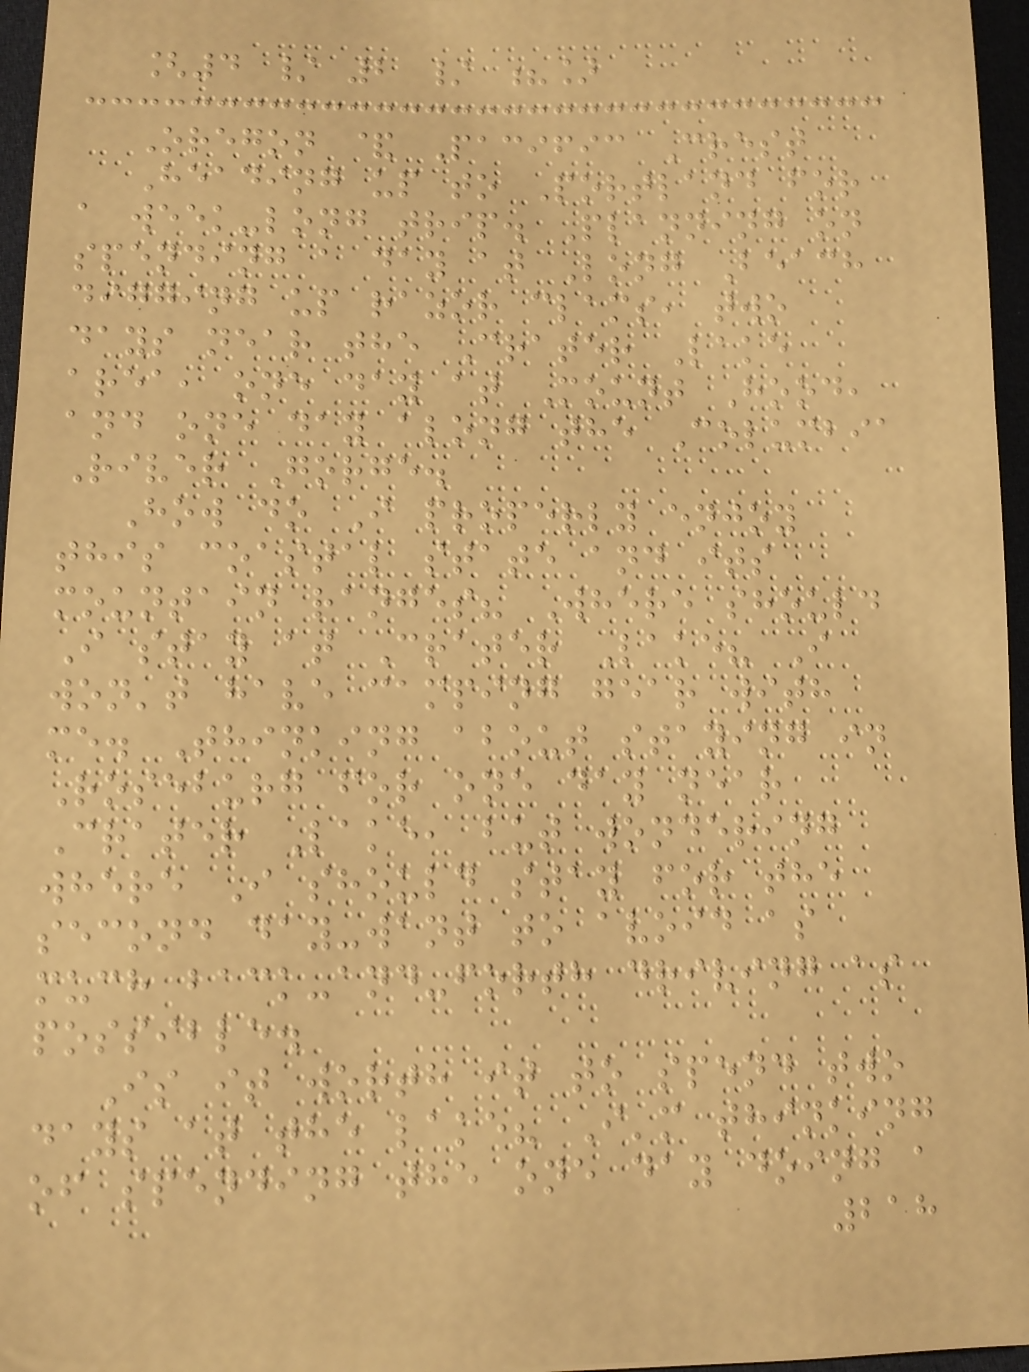[4 / 2 / ?]
Oregon & Pacific Crest
Heading up to Portland for
a week-long trip. Planning on
spending a day at Long Beach
digging up razor clams, two
days near the Crater Lake
area, one day at Mount Hood,
and one day along the Columbia
River Gorge.
How do I properly enjoy
this coastal state and its
mountain ranges? Where should
I stay at Crater Lake? I
won't have camping gear with
me. Thinking about staying in
Roseburg for one day near
Crater Lake, but wondering
where I should stay for the
second day-want to avoid as
much back-and-forth driving as
possible.
Is it worth it to spend two
days at the lake? I'm thinking
of spending the one day doing a
218
